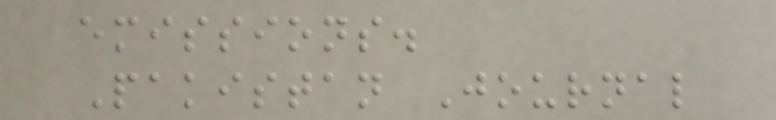emissions.
Pakistan Journal
